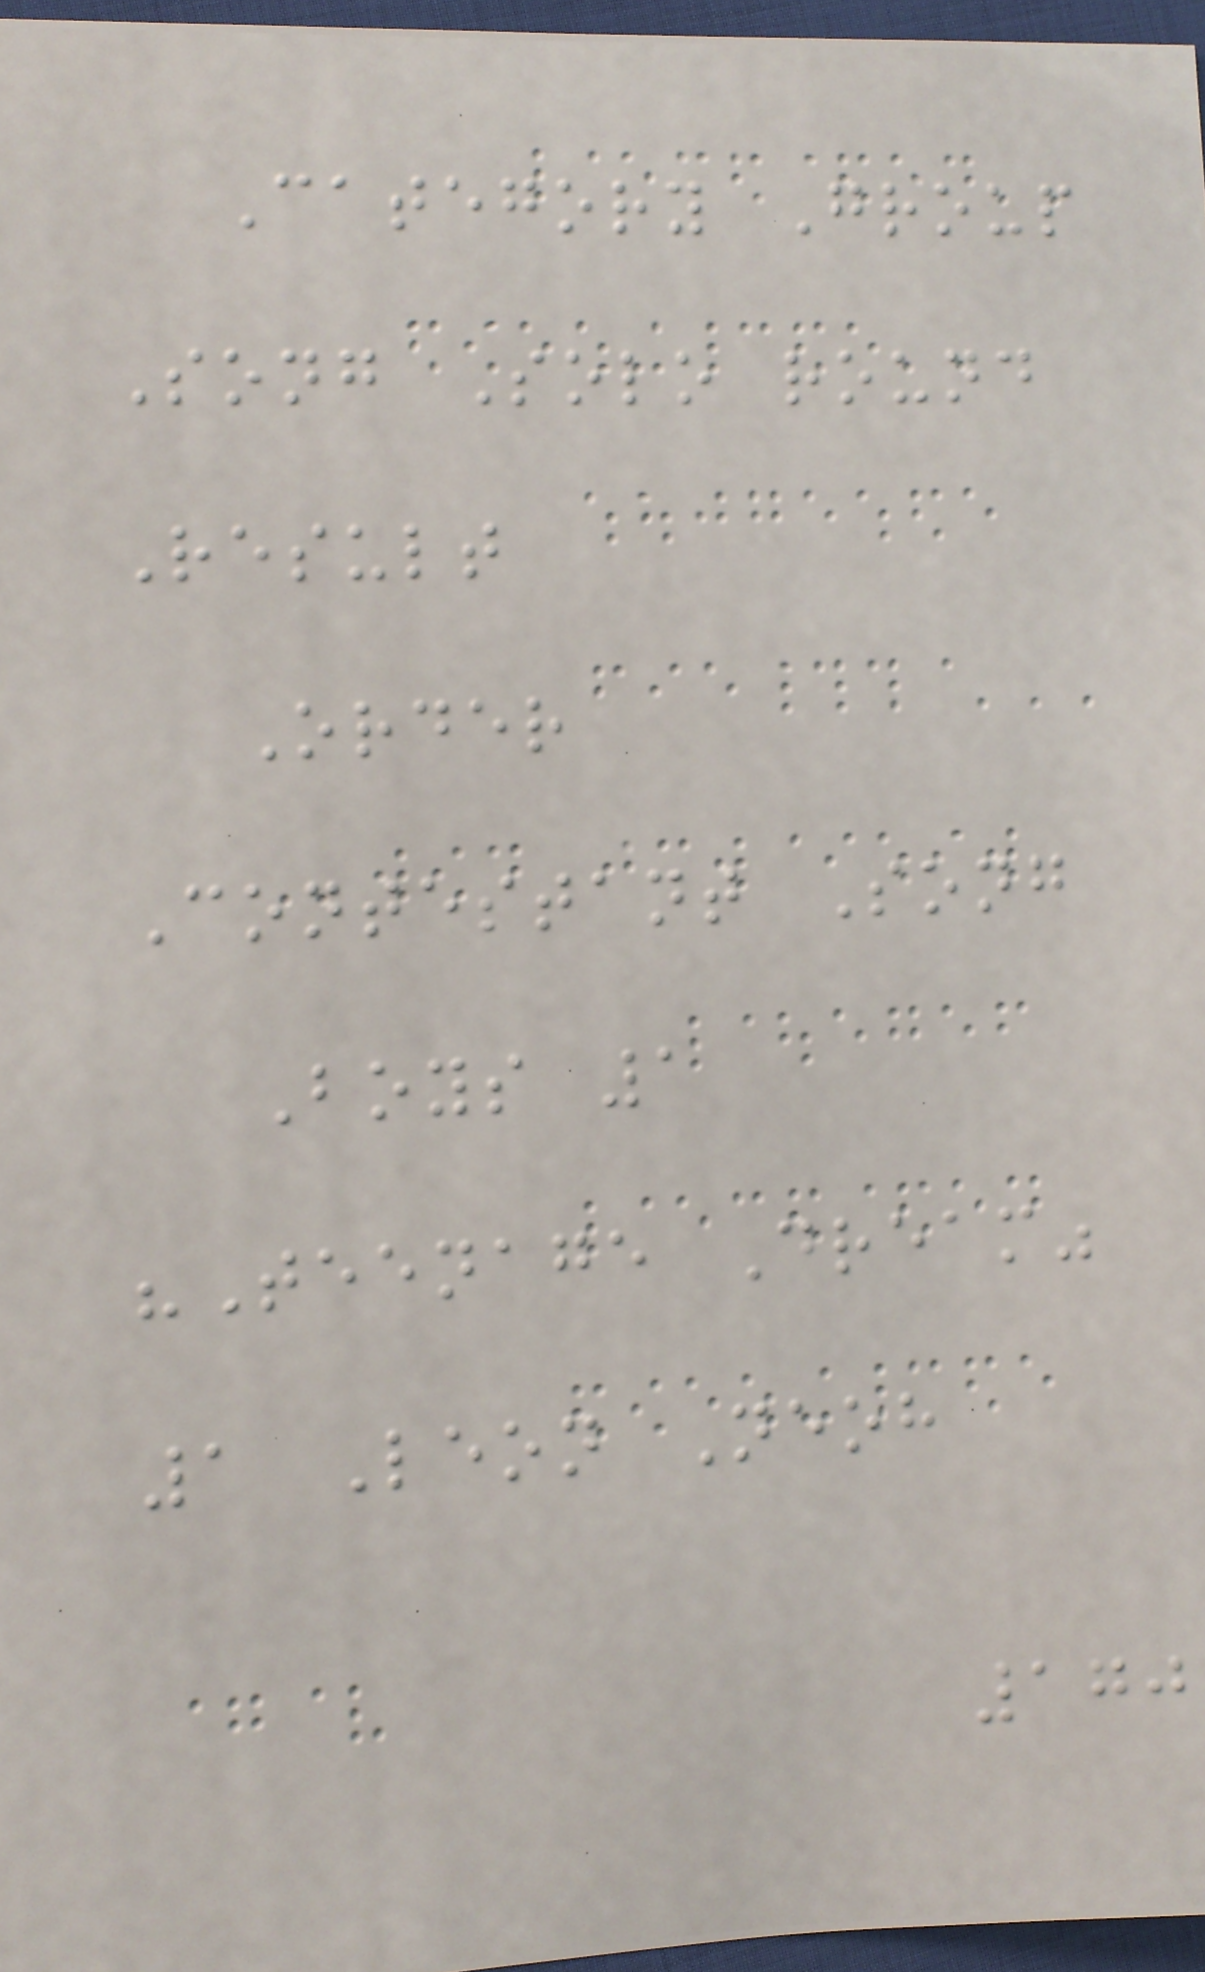Category Group
Song Solo round
Result
Order
Contestant Song
Boys 1
"Teenage Dream"
1 Leon Neoh
170
